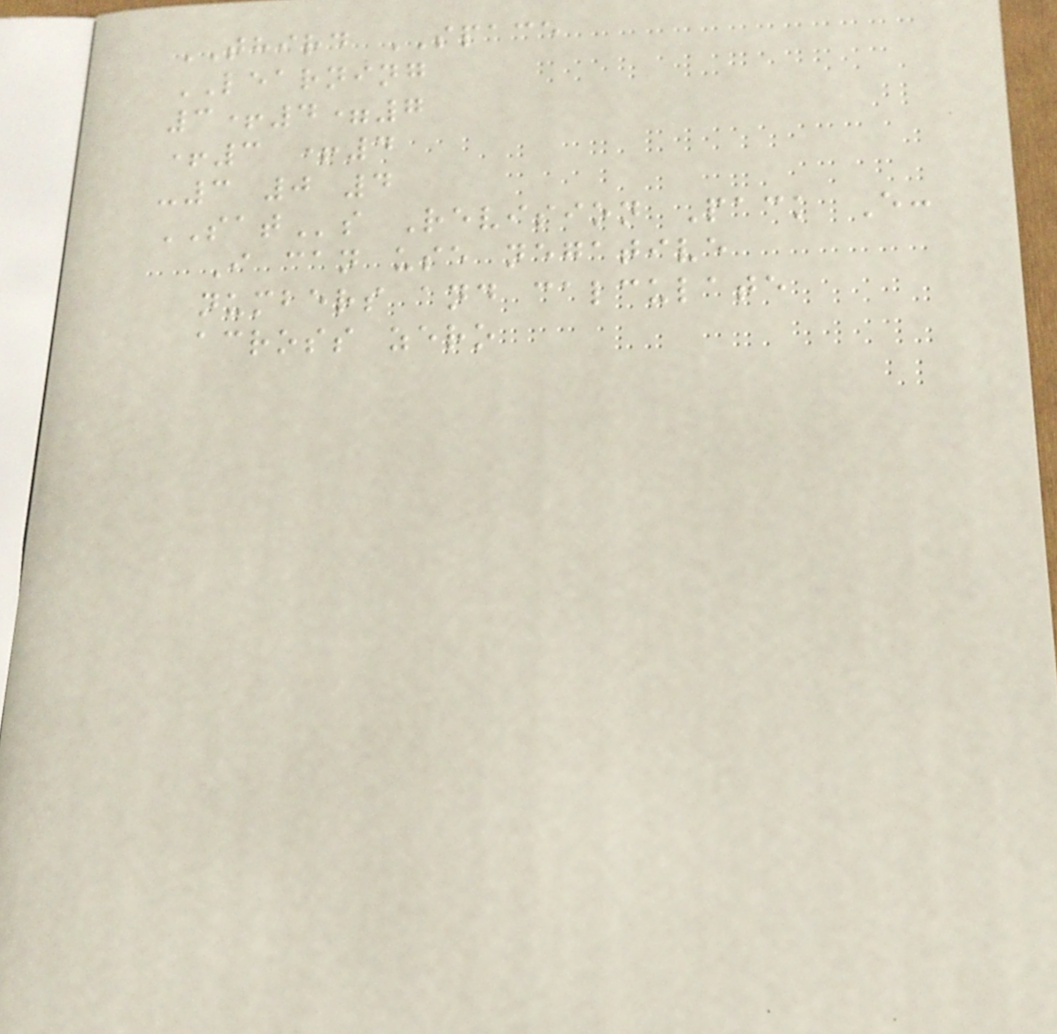THIRD SPACE
LEARNING
3+4=7
+3 +4
-3 0 4
SATs Revision Pack E:
I can use negative
numbers and calculate
across zero
